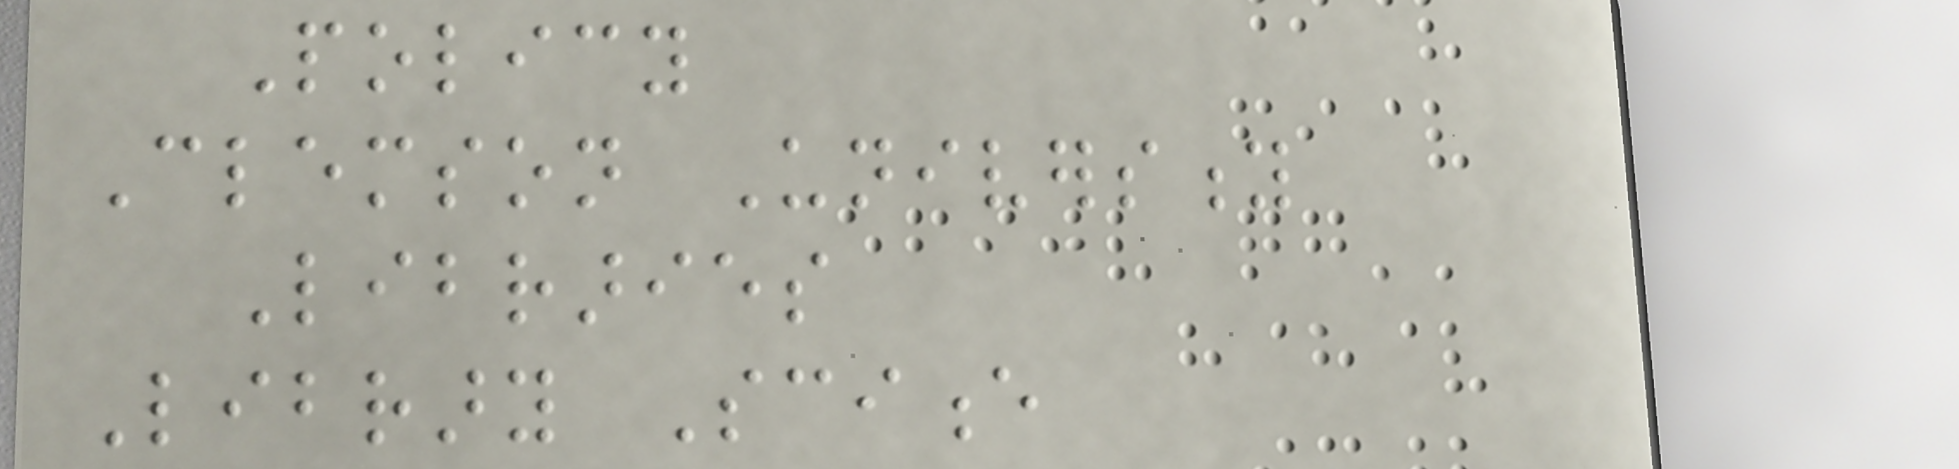Policy
Clemson University
Libraries
Library Science
